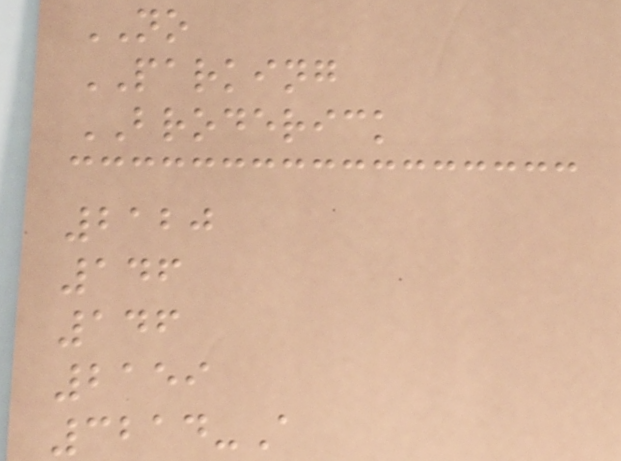NO
PARKING
BRODERICK
2120
146
146
2159
3214-A
